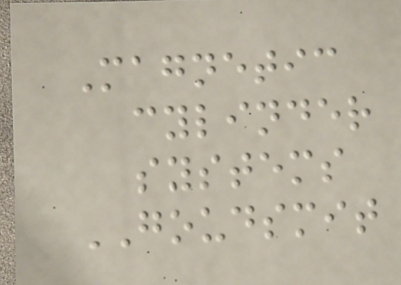Magnetic
cylinder
systems
GOUDSMIT
